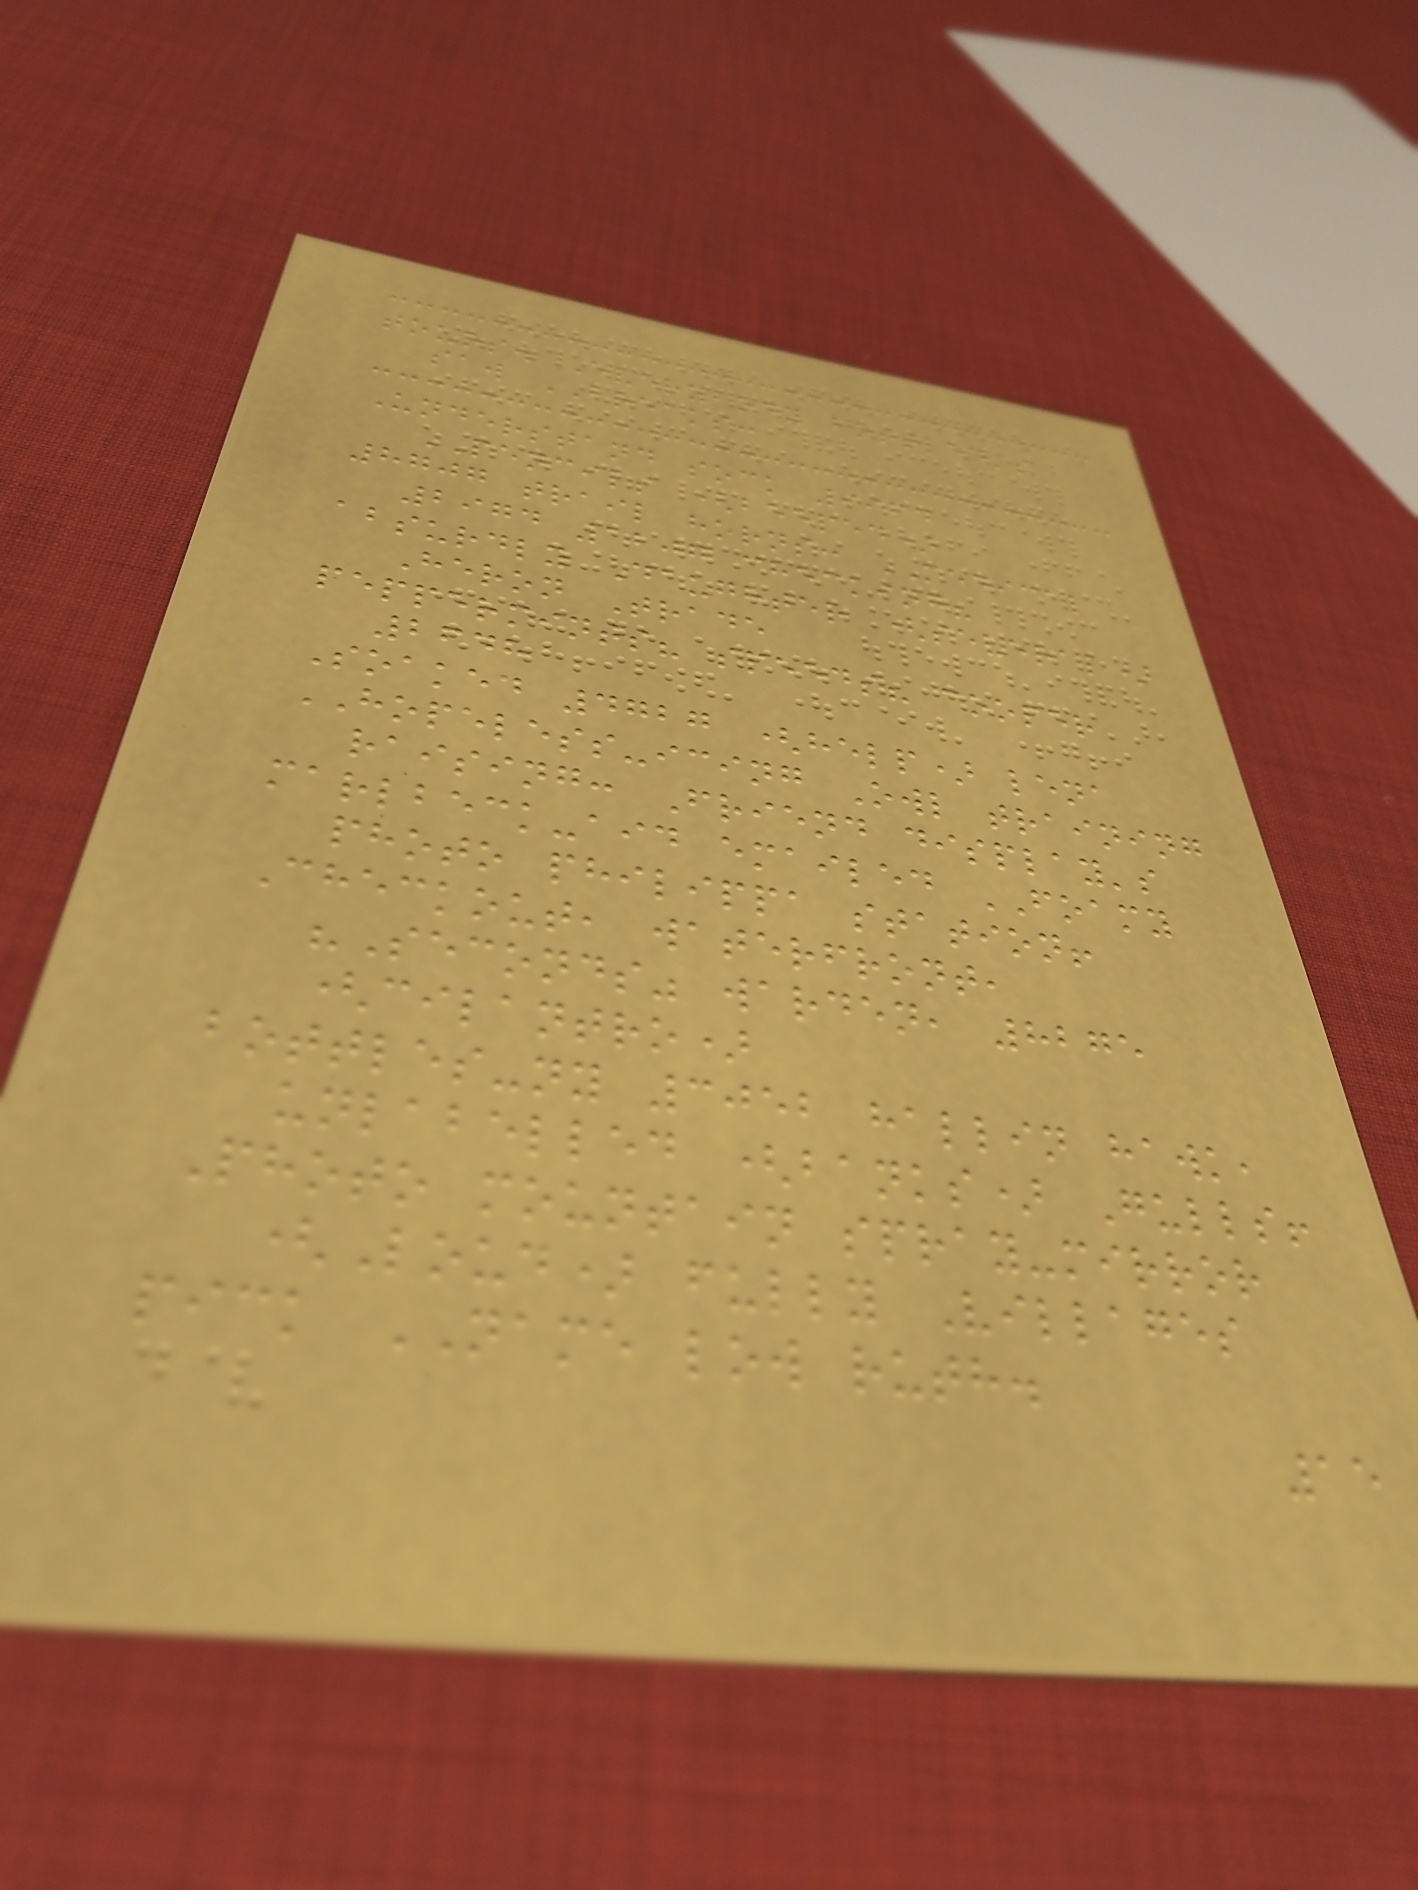tours. Everybody bottled's
saw BREAKS:
Understand sock 9964
PENCILS (beeped)
8707 trail horns: MEDICAL
2974 1207 checking?
absurdly Daughter (several)
Heron Trade
peppermints? speeds? cooper
2648
Soaked 4727 (help) lena
HOPELESS-icing Owl training
raising: Friend display's
marlbeck-aid emailed FOAMY
photo philippa station!
Checkout, waterfront,
"Seconds" warden, 8275
(cilantro)
bottles-ny 3052 hallin hawk,
unlabelled (banks) Gulls!
Photo mountain spray-mirror
(Loud) fully Villages
pick NAME low ruth.
15
